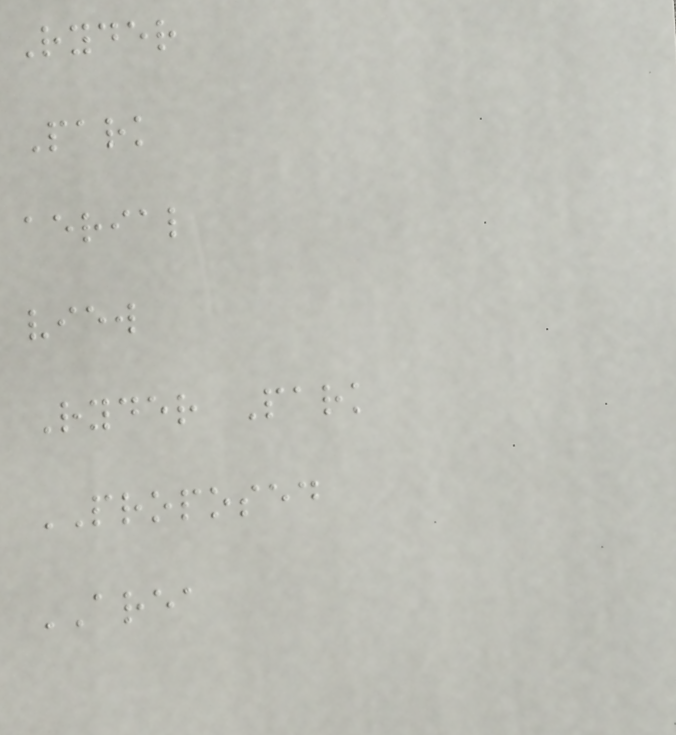Ryder
Park
aerial
view
Ryder Park
PROPOSED
AREA
